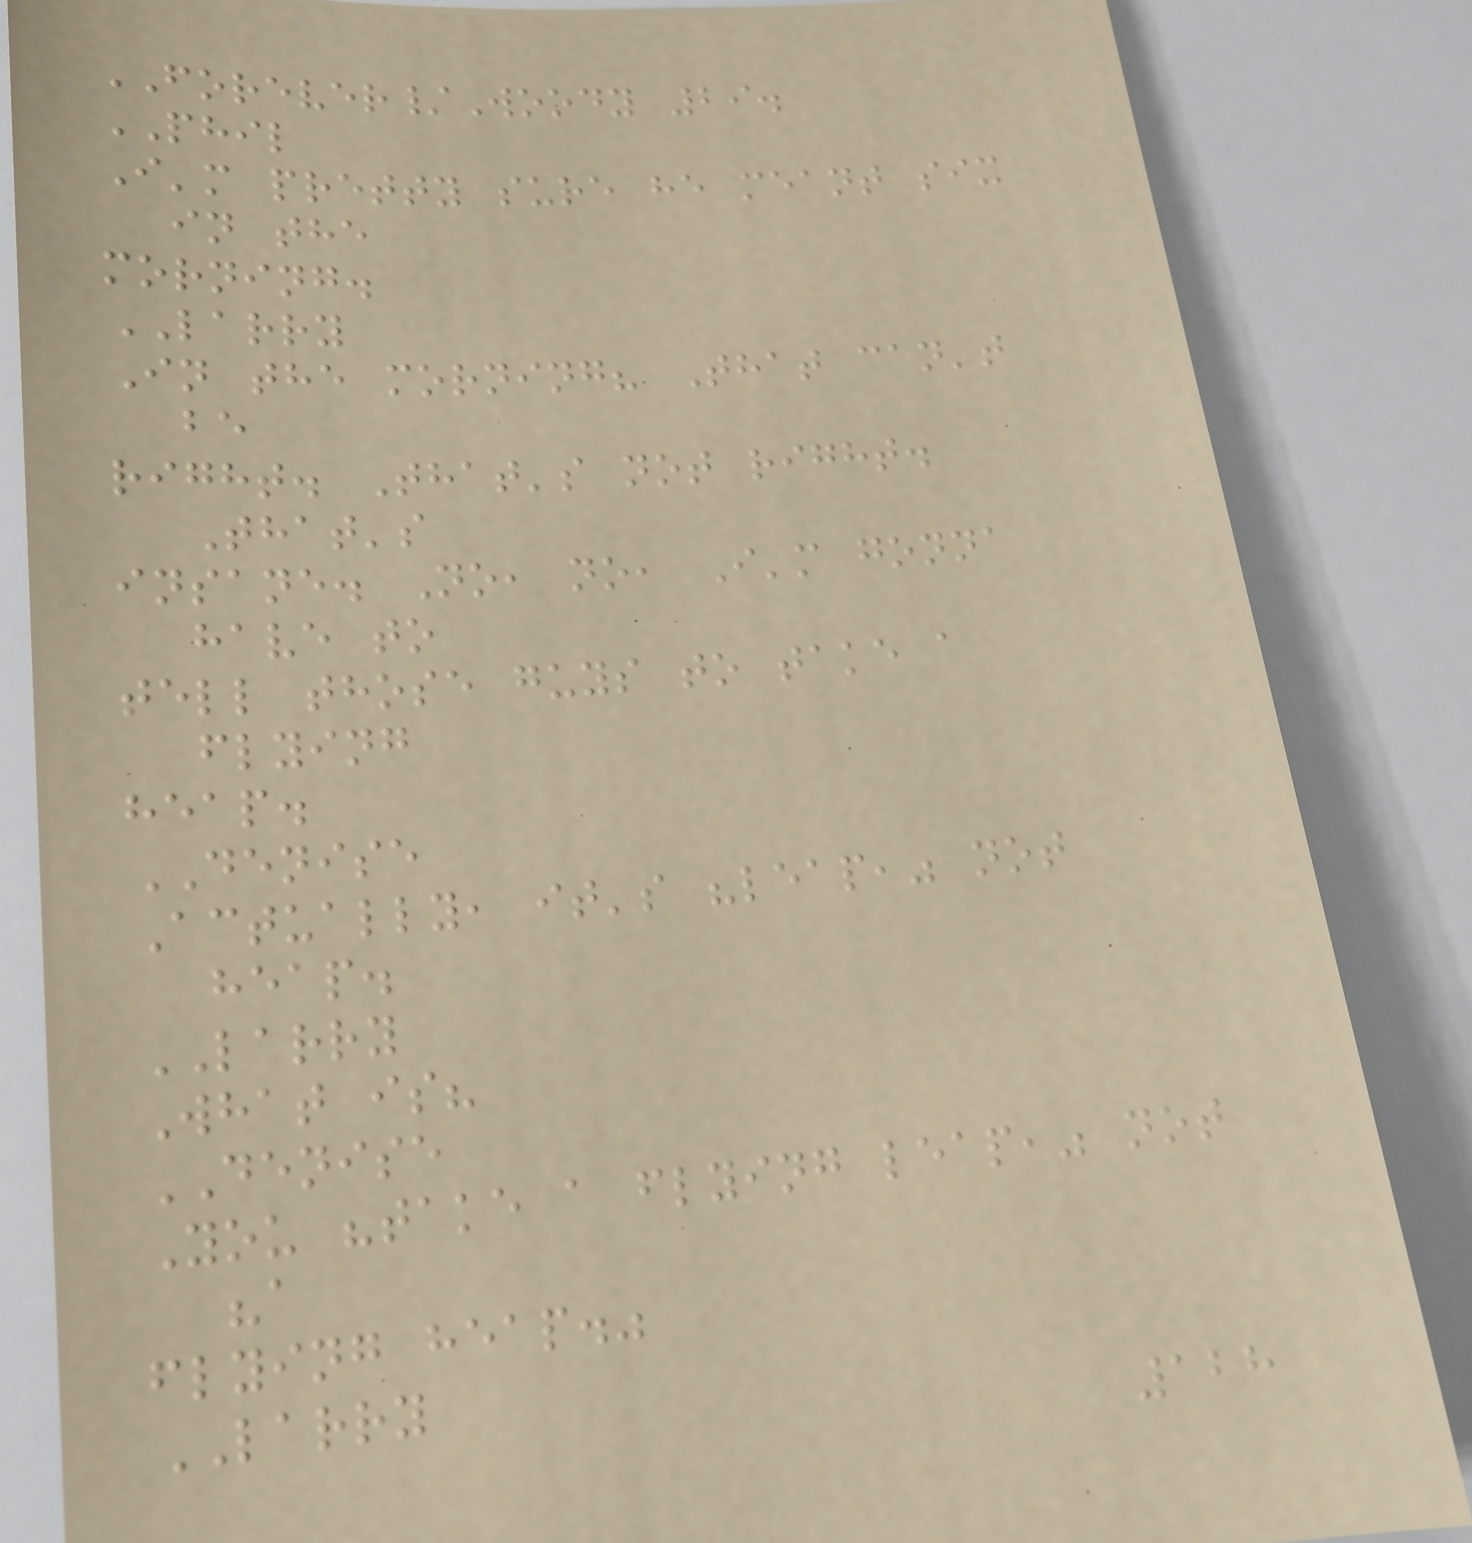FOREVER/Woody 29.
PHIL
I'm pretty sure he meant six
in the
morning.
LARRY
In the morning? That can't
be
right. That's not right.
That's
insane. No, no, I'm gonna
have to
tell those guys to take a
flying
heap.
DENISE
Actually, it's "leap," not
heap.
LARRY
What is?
DENISE
You "take a flying leap," not
"a
flying heap."
LARRY
128
